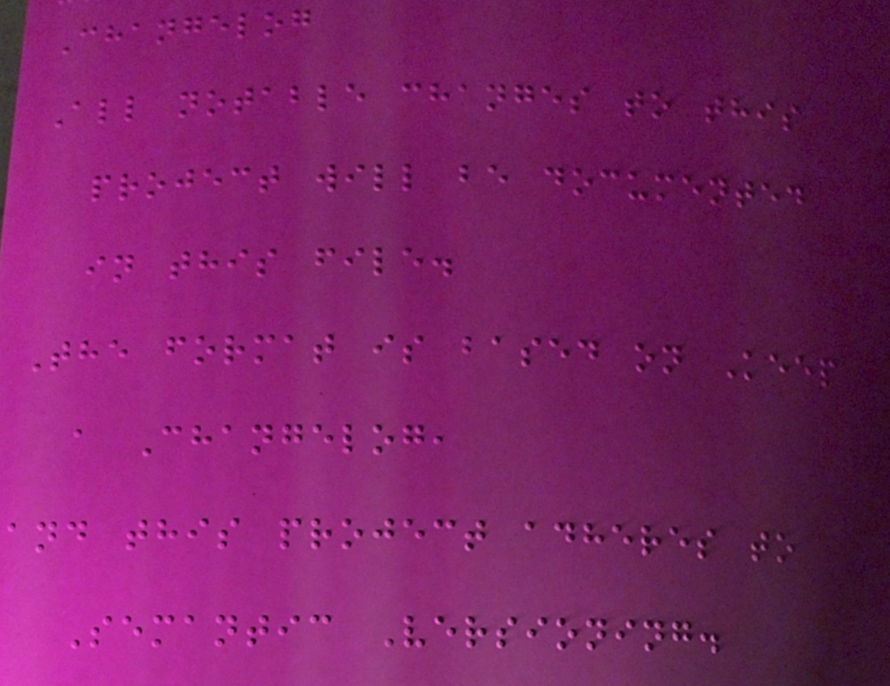Changelog
All notable changes to this
project will be documented
in this file.
The format is based on Keep
a Changelog,
and this project adheres to
Semantic Versioning.
